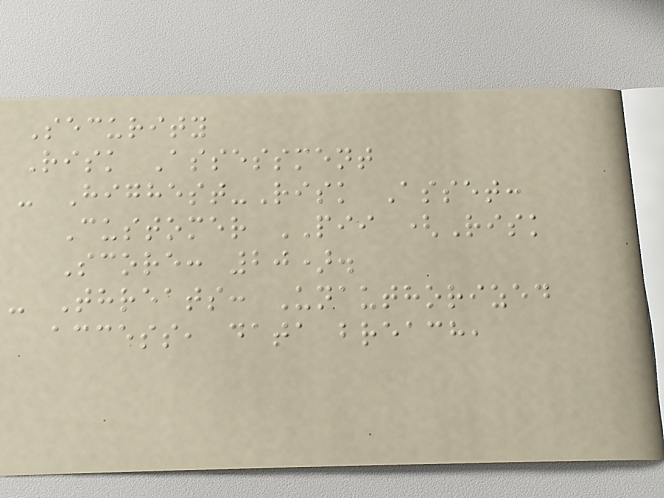Security
Risk Assessment
- Highest-Risk Asset:
Customer PII (Risk
Score: 20).
- Threats: Unauthorized
access, data breach,
